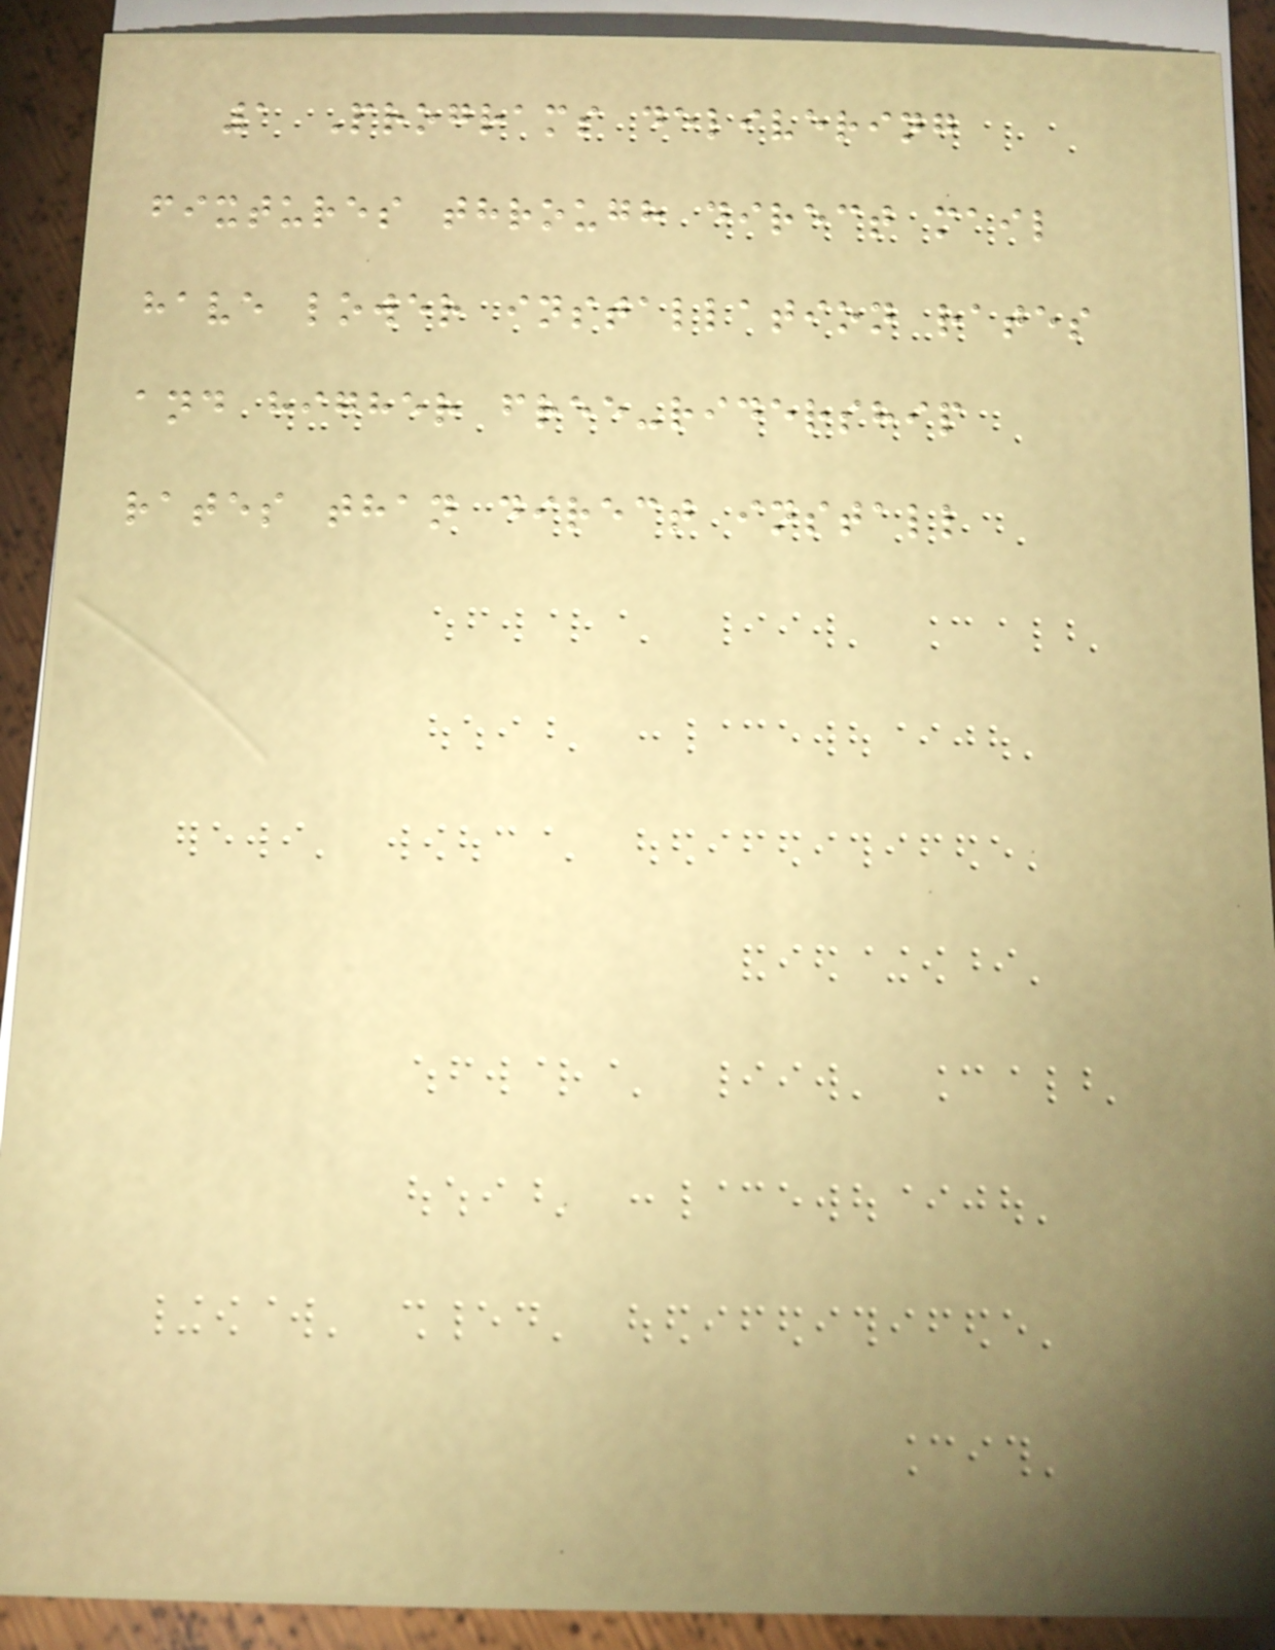1 Programs delivering
fixtures through direct mail
have lower installation rates
and higher free-ridership
rates than direct install
